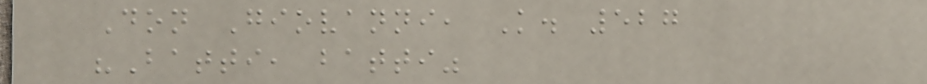Don Giovanni, K. 527
"Batti, batti"
